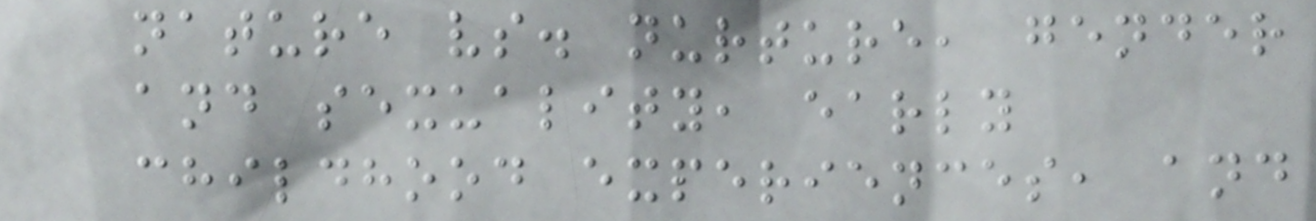nature vs. nurture, gender
and sexuality, early
childhood experiences, and
